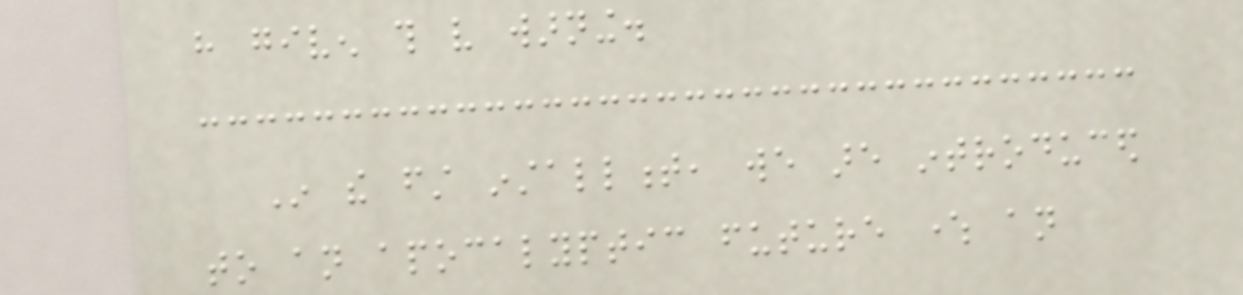have given this very warning.
In the first installment, we are introduced
to an apocalyptic future where an
